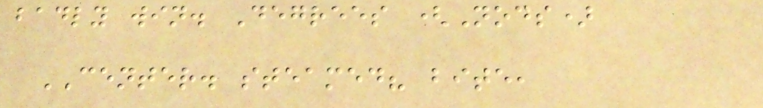badly win. Degrees (Nods)
CENTER. steamed? bite,
